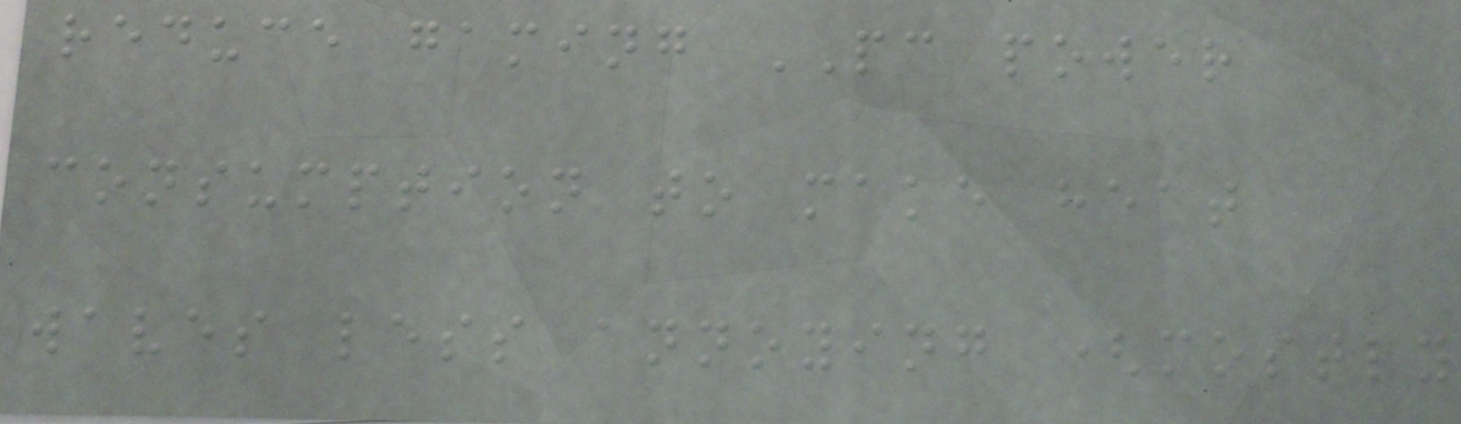reduce gaming PC power
consumption to make heat
waves less annoying (mostly
